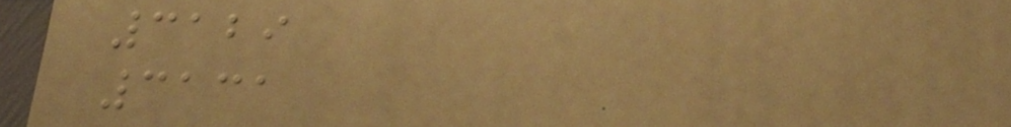3129
3131
